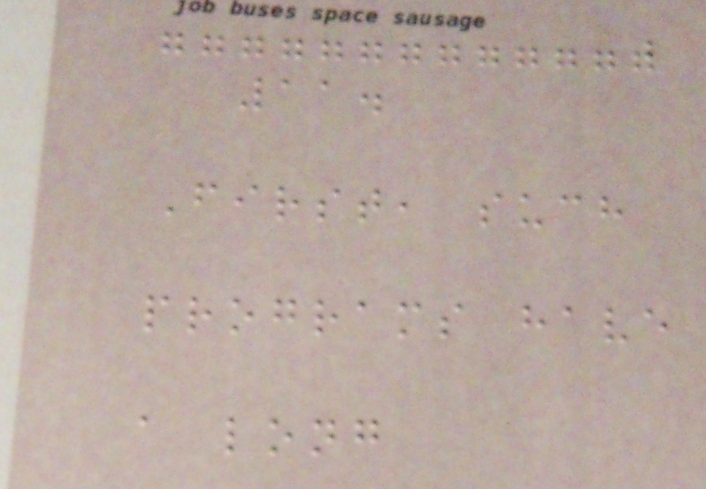11.
First, such
programs have
a long
